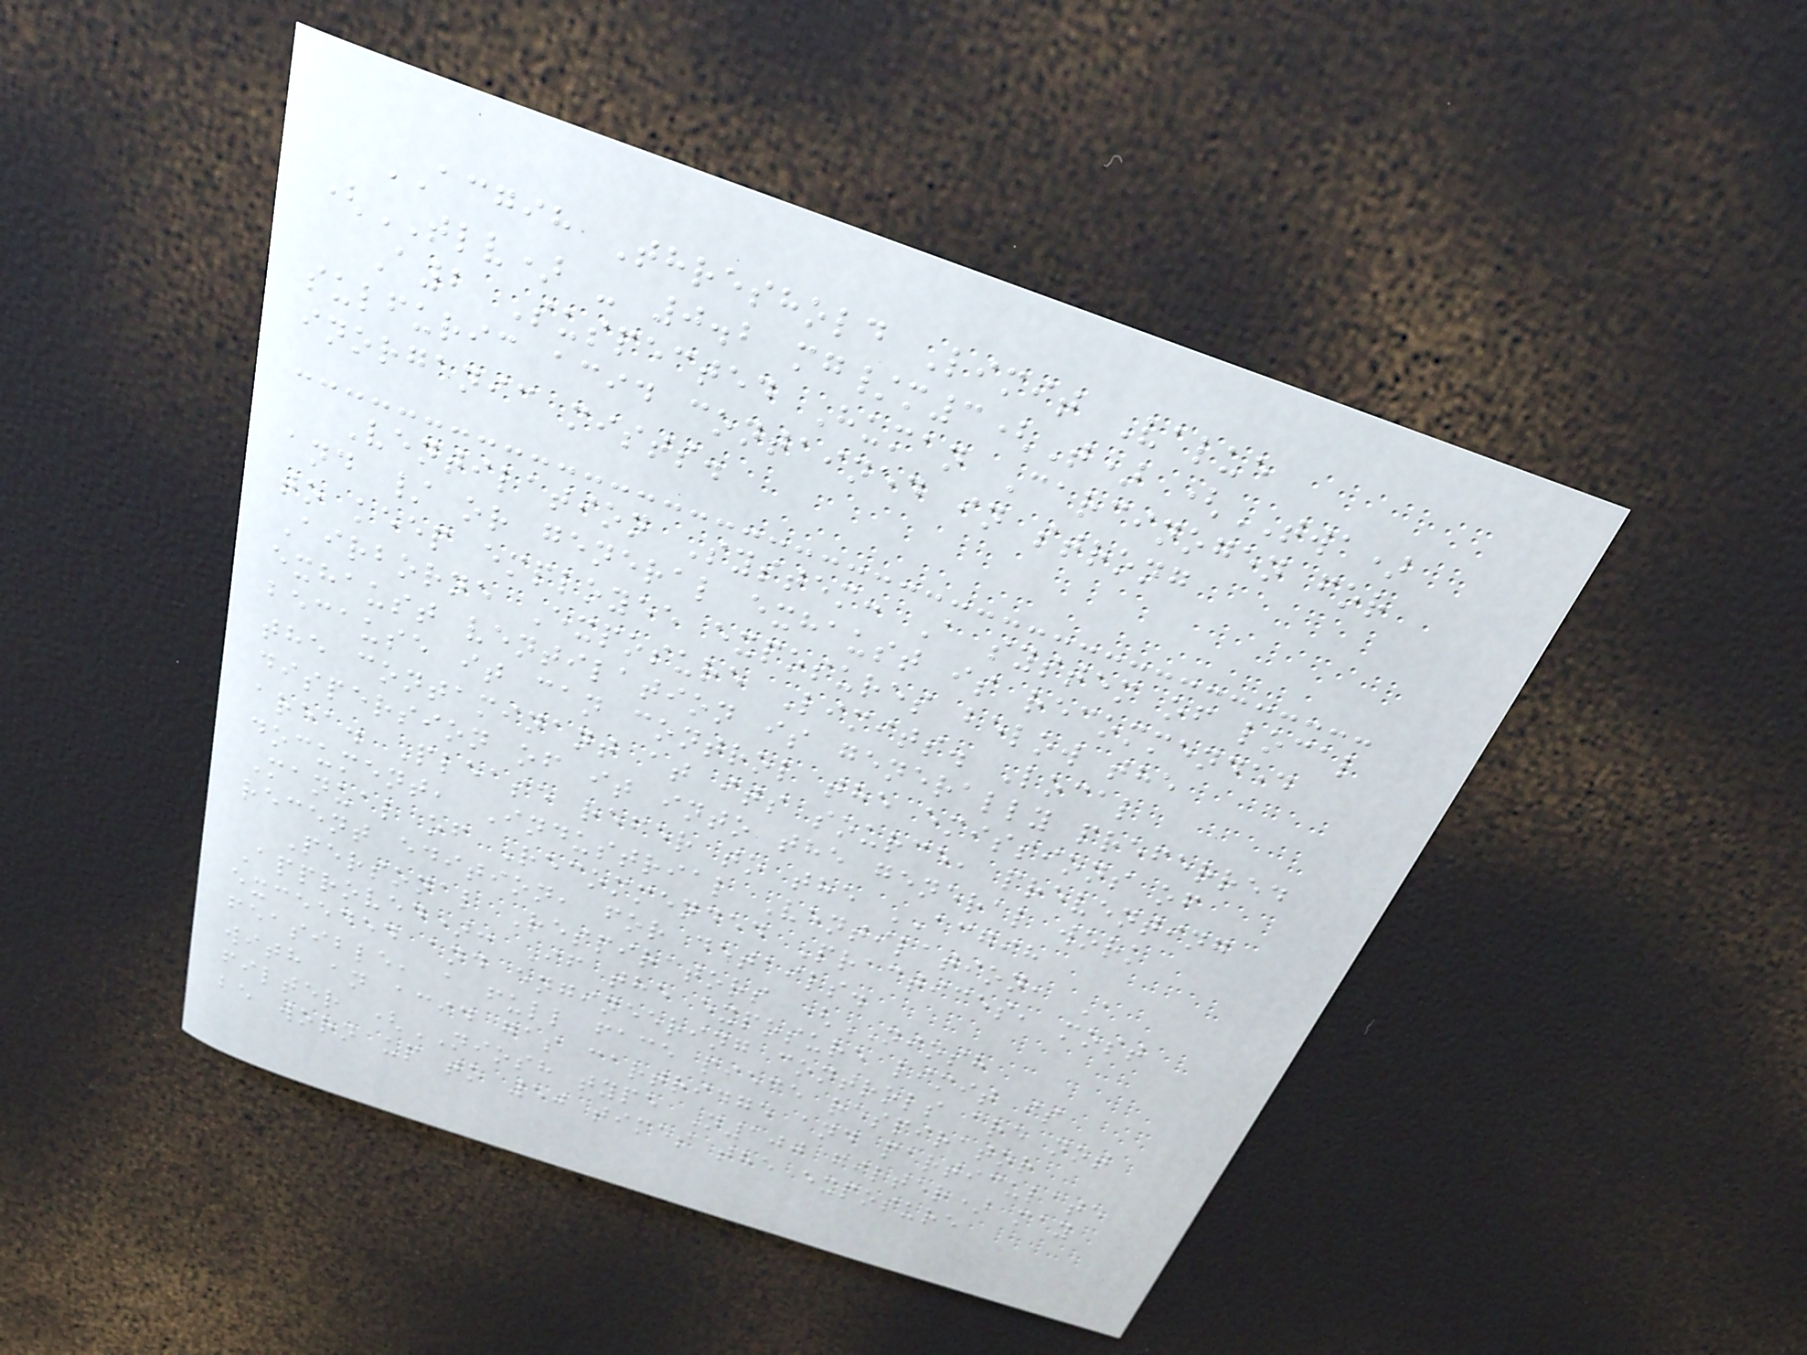ACGIH Threshold Limit Value
(TLV) - 0.2 mg/m3(T) (TWA)
A2 Suspected Human Carcinogen for
sulfuric acid contained in strong
inorganic mists.
Ventilation System: A system of local
and / or general exhaust is recommended
to keep employee exposures below the
Airborne Exposure Limits. Local
exhaust ventilation is generally preferred
because it can control the emissions of
the contaminant at its source, preventing
dispersion of it into the general work
area. Please refer to the ACGIH
document, Industrial Ventilation, A
Manual of Recommended Practices, most
recent edition, for details.
Personal Respirators (NIOSH
Approved): If the exposure limit is
exceeded and engineering controls are not
feasible, a full face piece respirator
with an acid gas cartridge and particulate
filter (NIOSH type N100 filter) may
be worn up to 50 times the exposure
